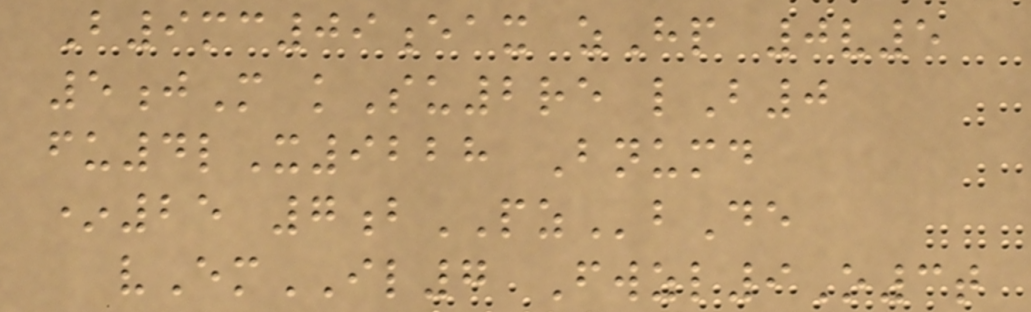B9mc09eax zHp 0v5
5jM kSu2re lB0
fu4lX9228 Bnumd
*25 7bPZbDe
vEmIL7 Fwzl9O3t
